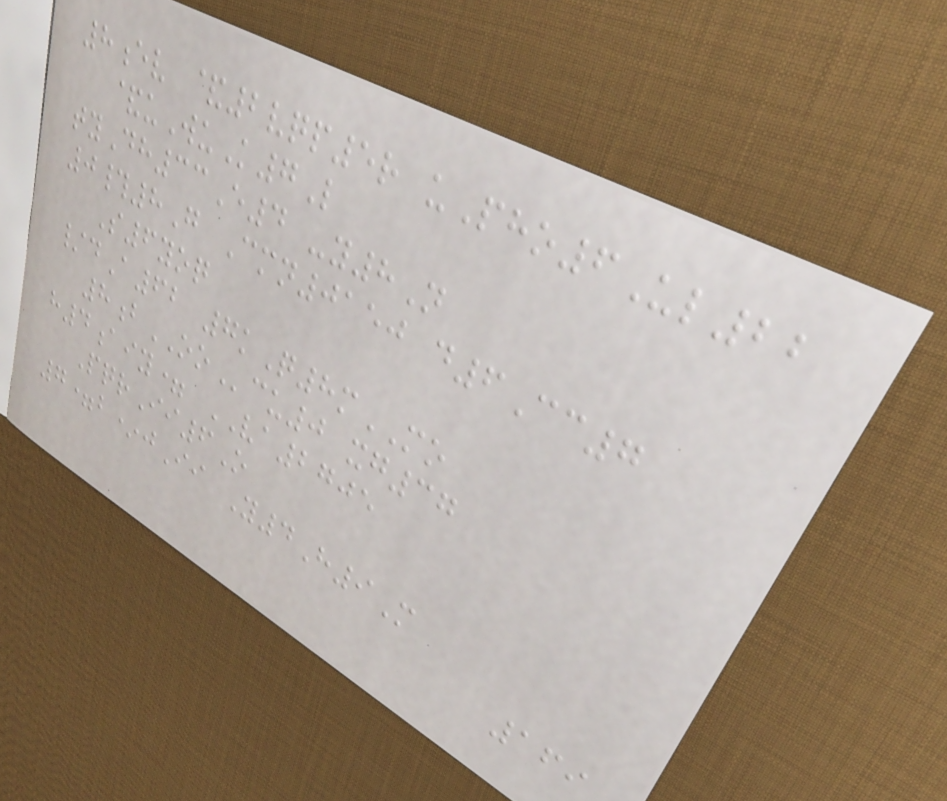8ev &2vqp5r uPho6Ul22
&uWuK7L
tyDh33E4 -y8N
0#8G Cmn0150 d6Cc7
S6yoq
/dA62 7kQ8mMO
8bOOcu0 xg37
h4aiy= VA2705
PqrIi6O
7=b*jIi Y4H9M
169
